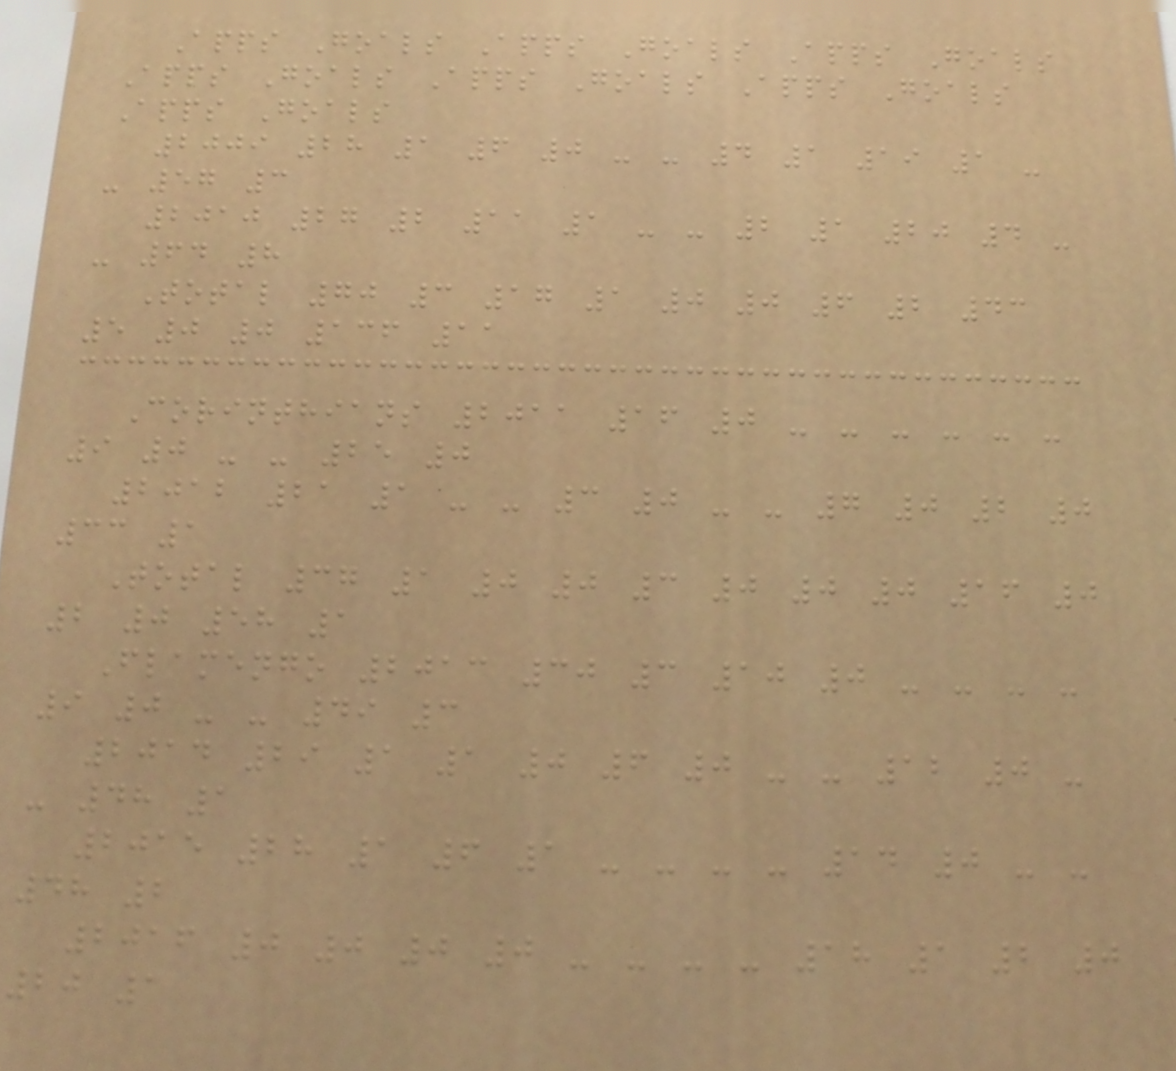Apps Goals Apps Goals Apps Goals
Apps Goals Apps Goals Apps Goals
Apps Goals
2009 28 1 6 0 - - 4 1 19 1 -
- 57 3
2010 27 2 11 1 - - 2 1 20 4 -
- 64 8
Total 70 3 17 1 0 0 6 2 43
5 0 0 136 11
Corinthians 2011 16 0 - - - - - -
9 0 - - 25 0
2012 21 1 - - 3 0 - - 7 0 2 0
33 1
Total 37 1 0 0 3 0 0 0 16 0
2 0 58 1
Flamengo 2013 30 3 10 0 - - - -
9 0 - - 49 3
2014 29 1 1 0 6 0 - - 12 0 -
- 48 1
2015 28 1 6 1 - - - - 14 0 - -
48 2
2016 0 0 0 0 - - - - 18 1 2 0
20 1
